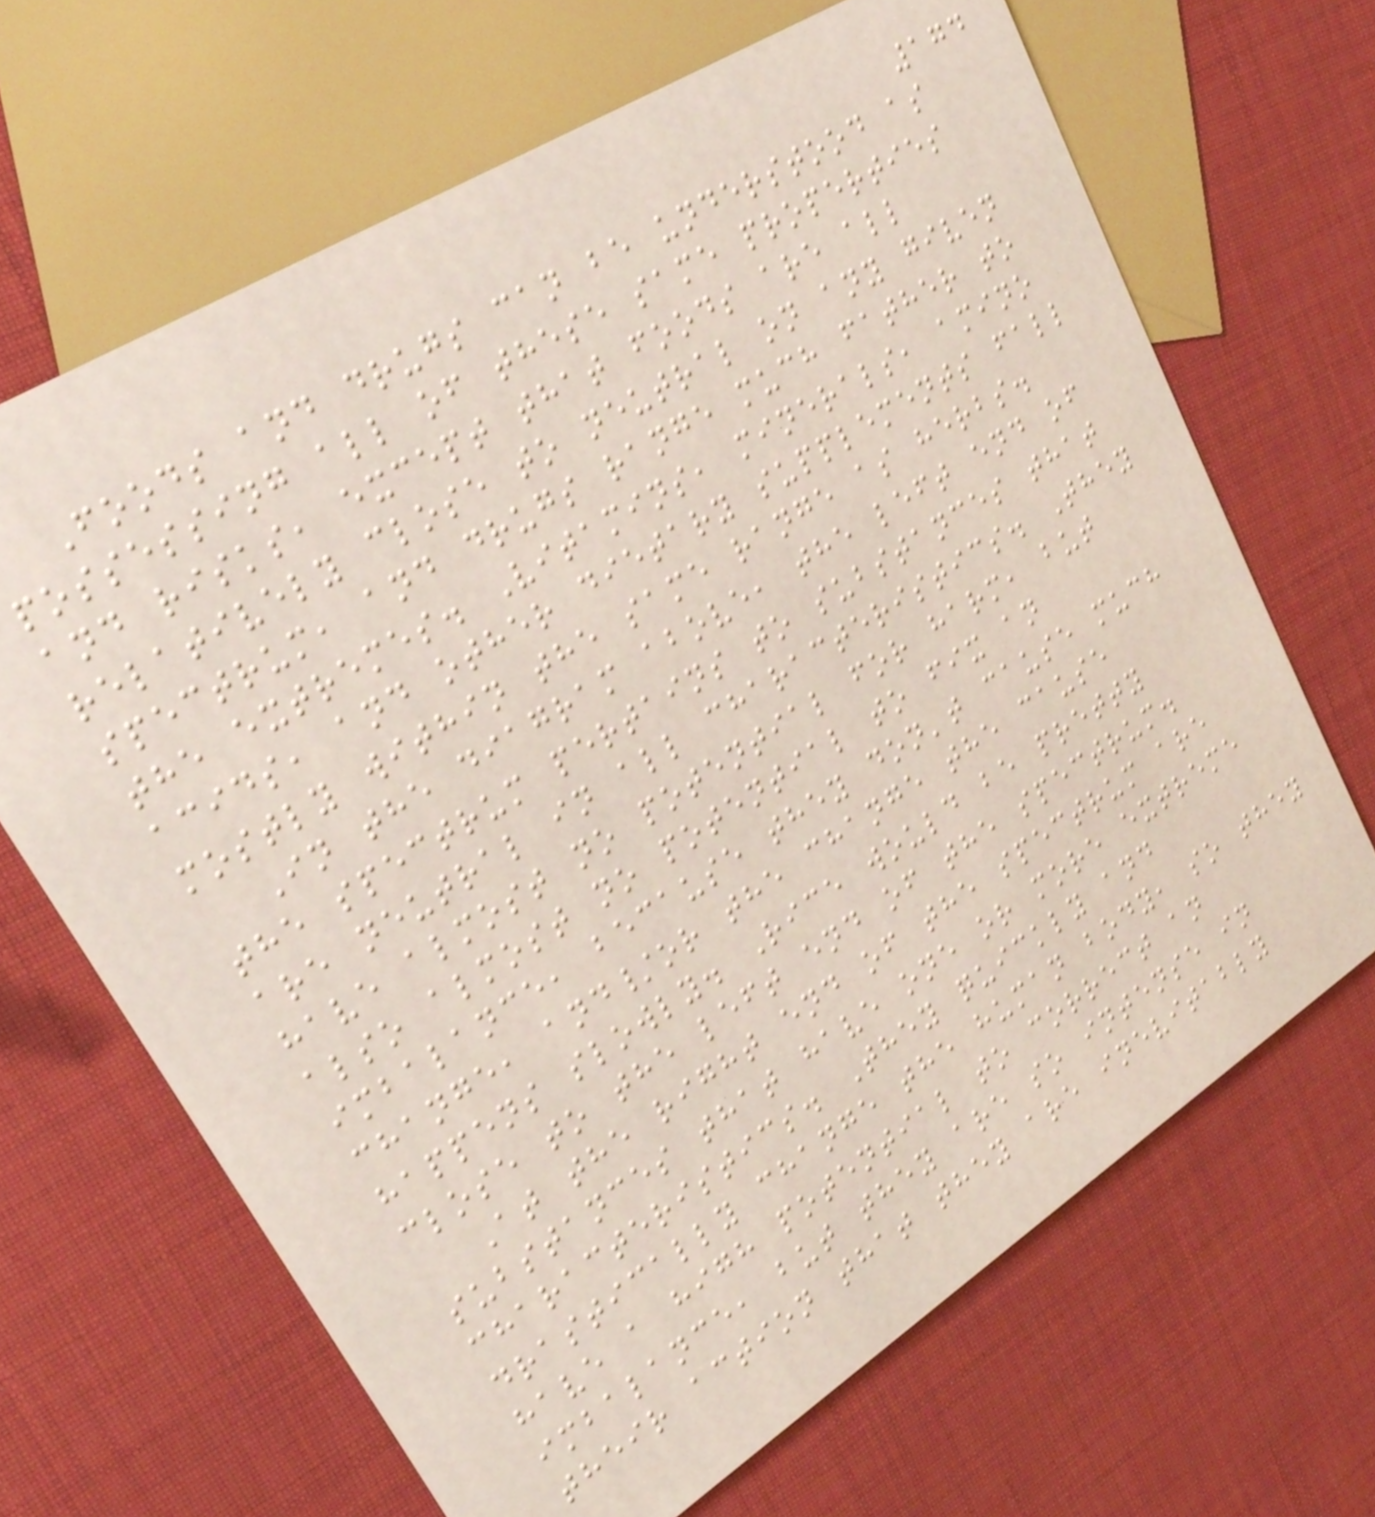174
Foods and drugs can be understood as
possessing all of these same properties
and risks, except that foods are all
relatively close to neutral on any given
spectrum, and drugs range much father to
the extremes. Vitamins, minerals, amino
acids, and other dietary supplements fall
mostly within the same range as herbs.
In the diagram above, the left end of
the spectrum pertains to substances that
are neutral in all characteristics. They
have almost no potential for harm, but
also almost no potential to fix an
imbalance, because they don't cause much
change, and/or the change the cause
happens slowly. Rice would be pretty
close to the left end of the spectrum.
At the right end of the spectrum are
substances that have one or more extreme
characteristics. They quickly and
drastically change the human body, so they
have a high potential to correct an
imbalance, but they are so intense in
their action that they are inevitably
